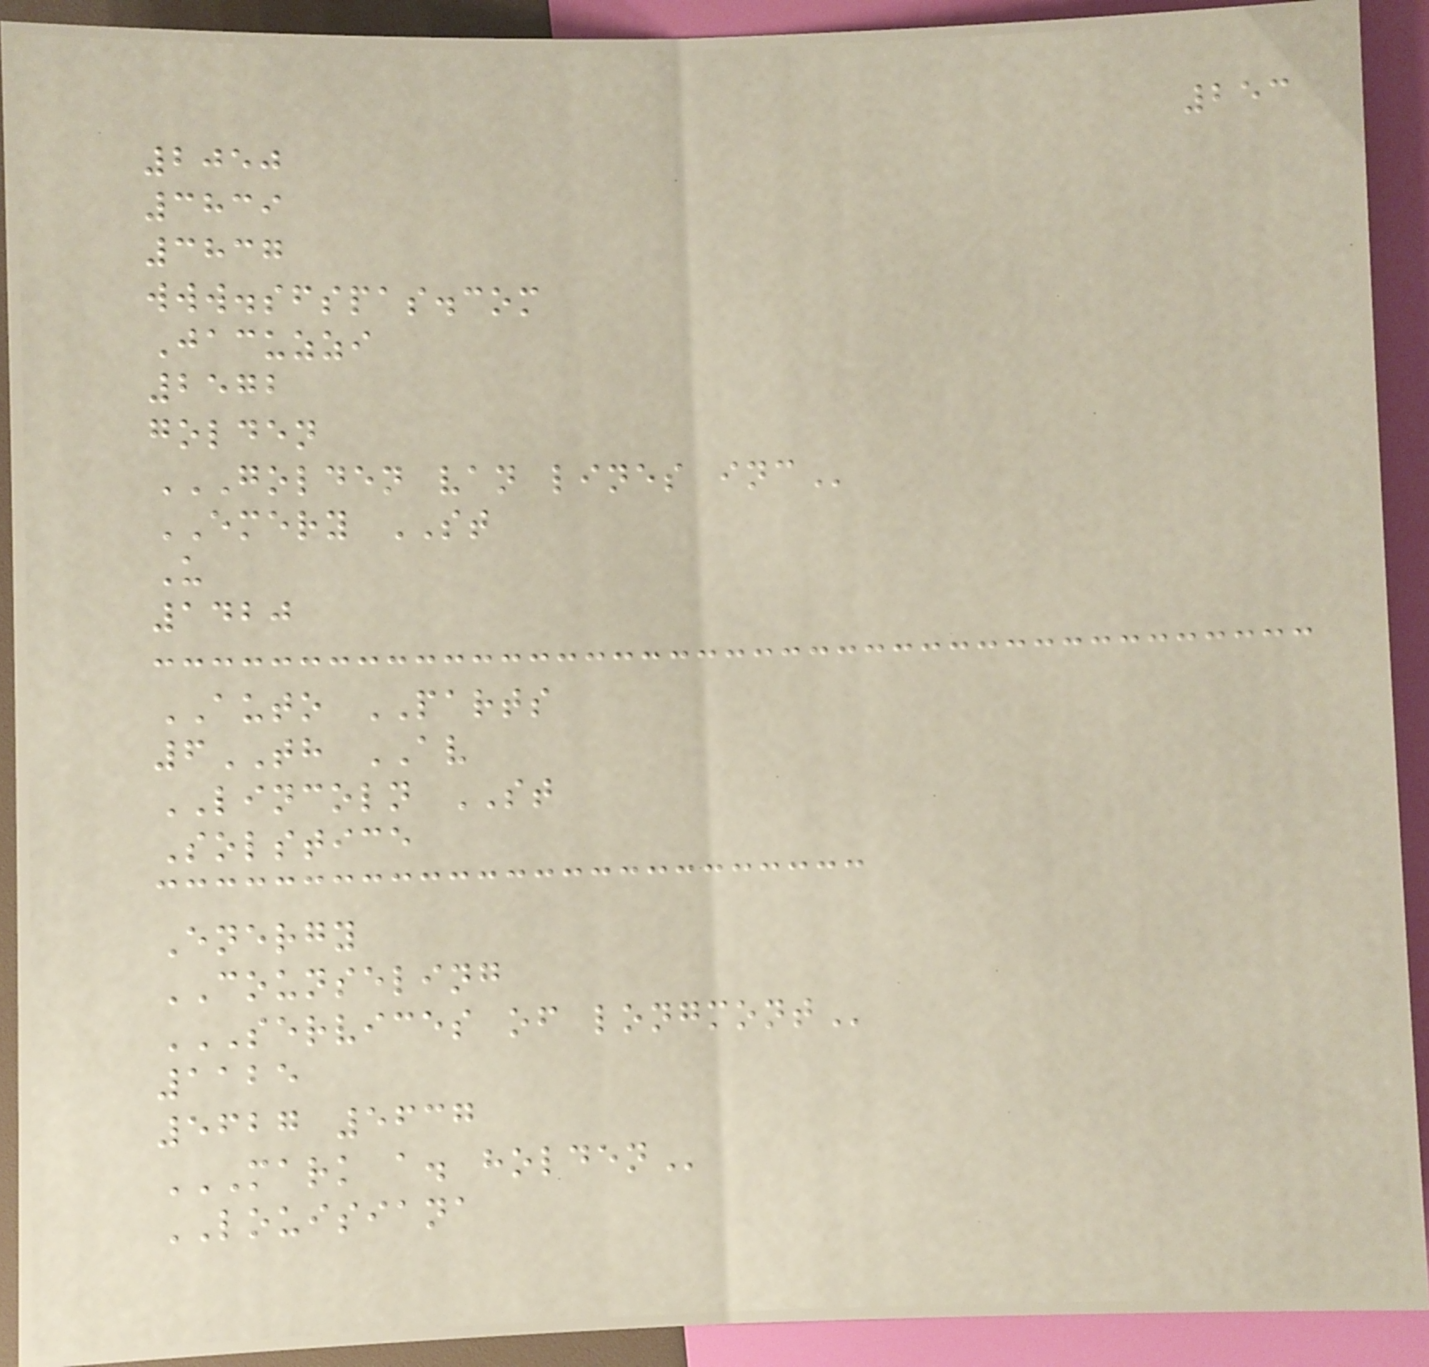253
2050
3839
3837
www.sfspas.com
Jacuzzi
2572
golden
GOLDEN VAN LINES INC
EMERY ST
U
1420
AUTO PARTS
6TH AV
LINCOLN ST
Solstice
Energy
COUNSELING
SERVICES OF LONGMONT
1125
5627 5637
MARK A. HOLDEN
LOUISIANA
